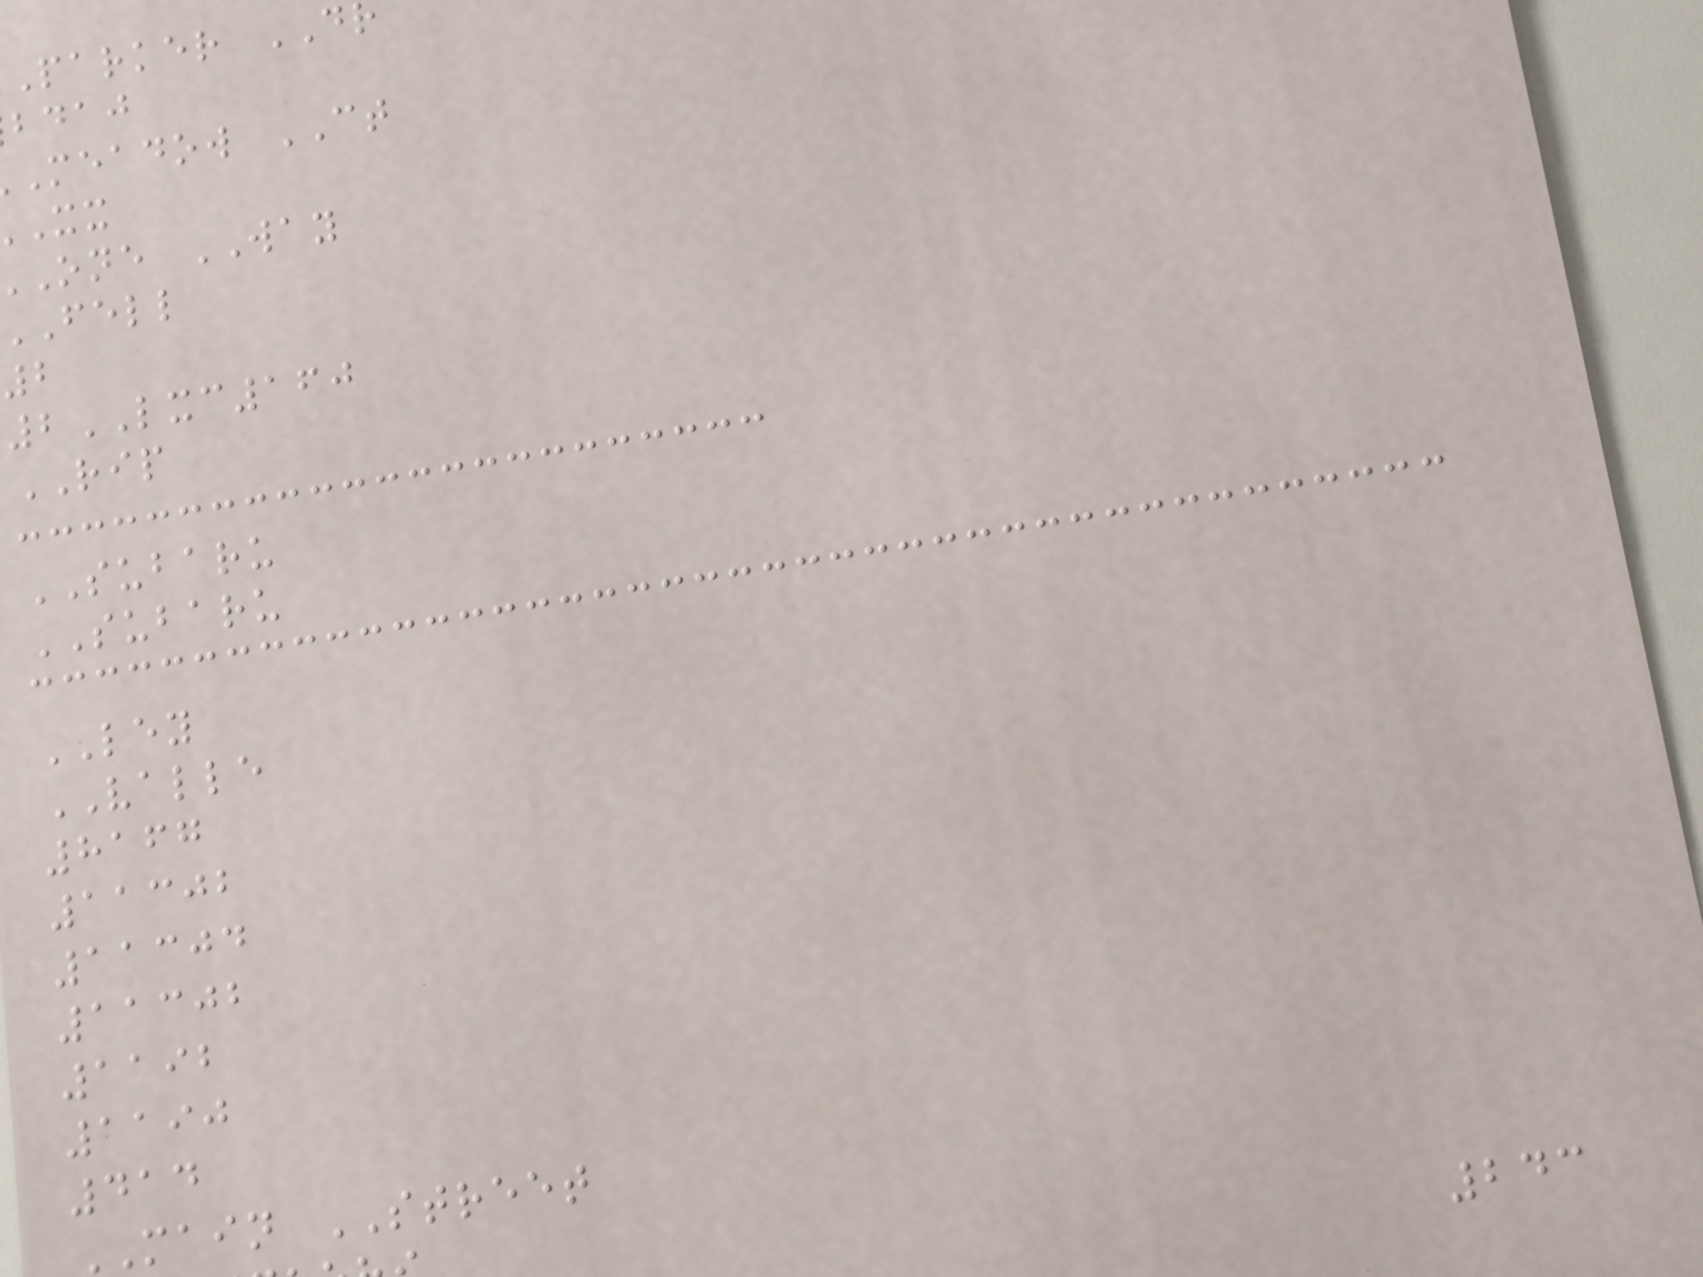parker
bdaj
meadow CT
one WAY
fell
2
2LXC160
RIP
SUBARU
SUBARU
LEY
VALLE
8167
11302
11304
11302
1192
1190
414
MAIN STREET
243
